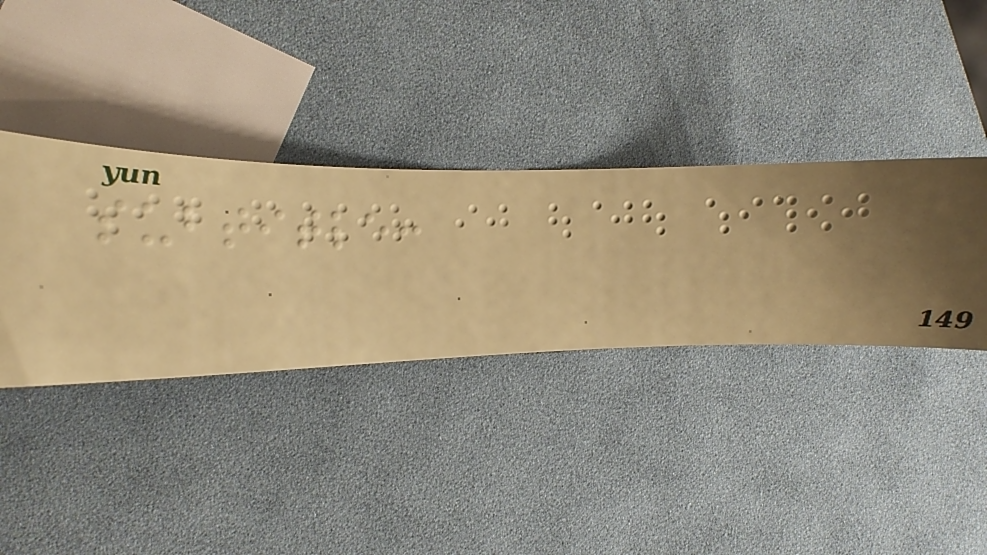subtitle:
